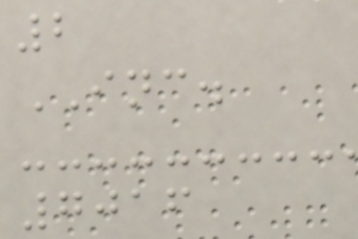2
INC.
7016
